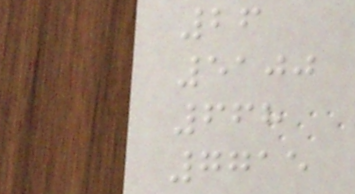26
5100
668
7715
